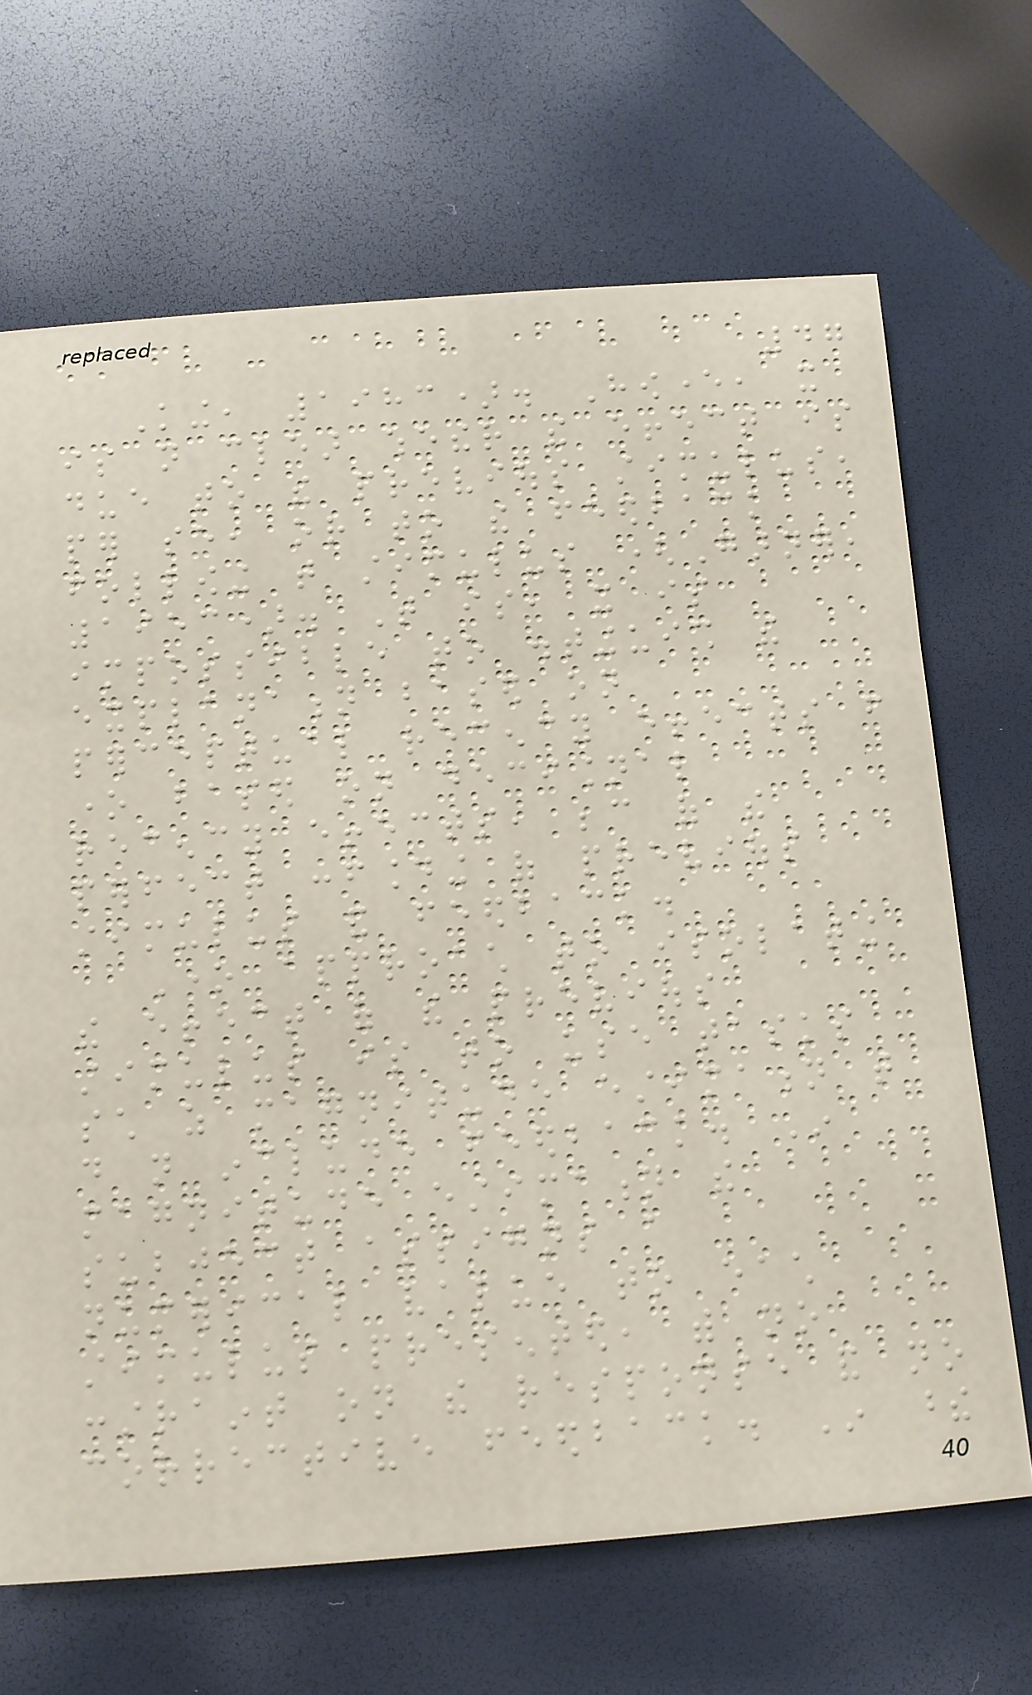47
King, 1983). However, it
is not clear whether the effect is
due to the previous stimulus,
per se, or to the feedback
following that stimulus (Garner,
1953). That is, it is
impossible to distinguish the
explanation based on
perceptual recency effects from
one based on decisional
recency effects, because of the
perfect confounding of previous
stimulus and feedback.
One approach to isolating
the effect of the previous
stimulus is to use tasks
such as magnitude estimation that
do not include feedback. In
magnitude estimation the
subject assigns a
numerical value to each
stimulus presented, with no
constraint on the response and no
corrective feedback. In these
